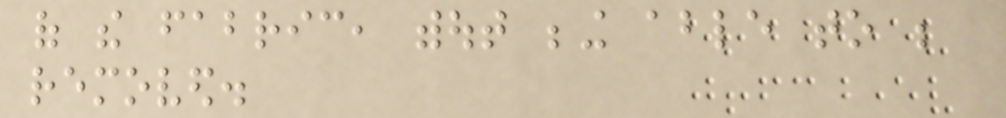of the fabric, without being able to be
removed.
